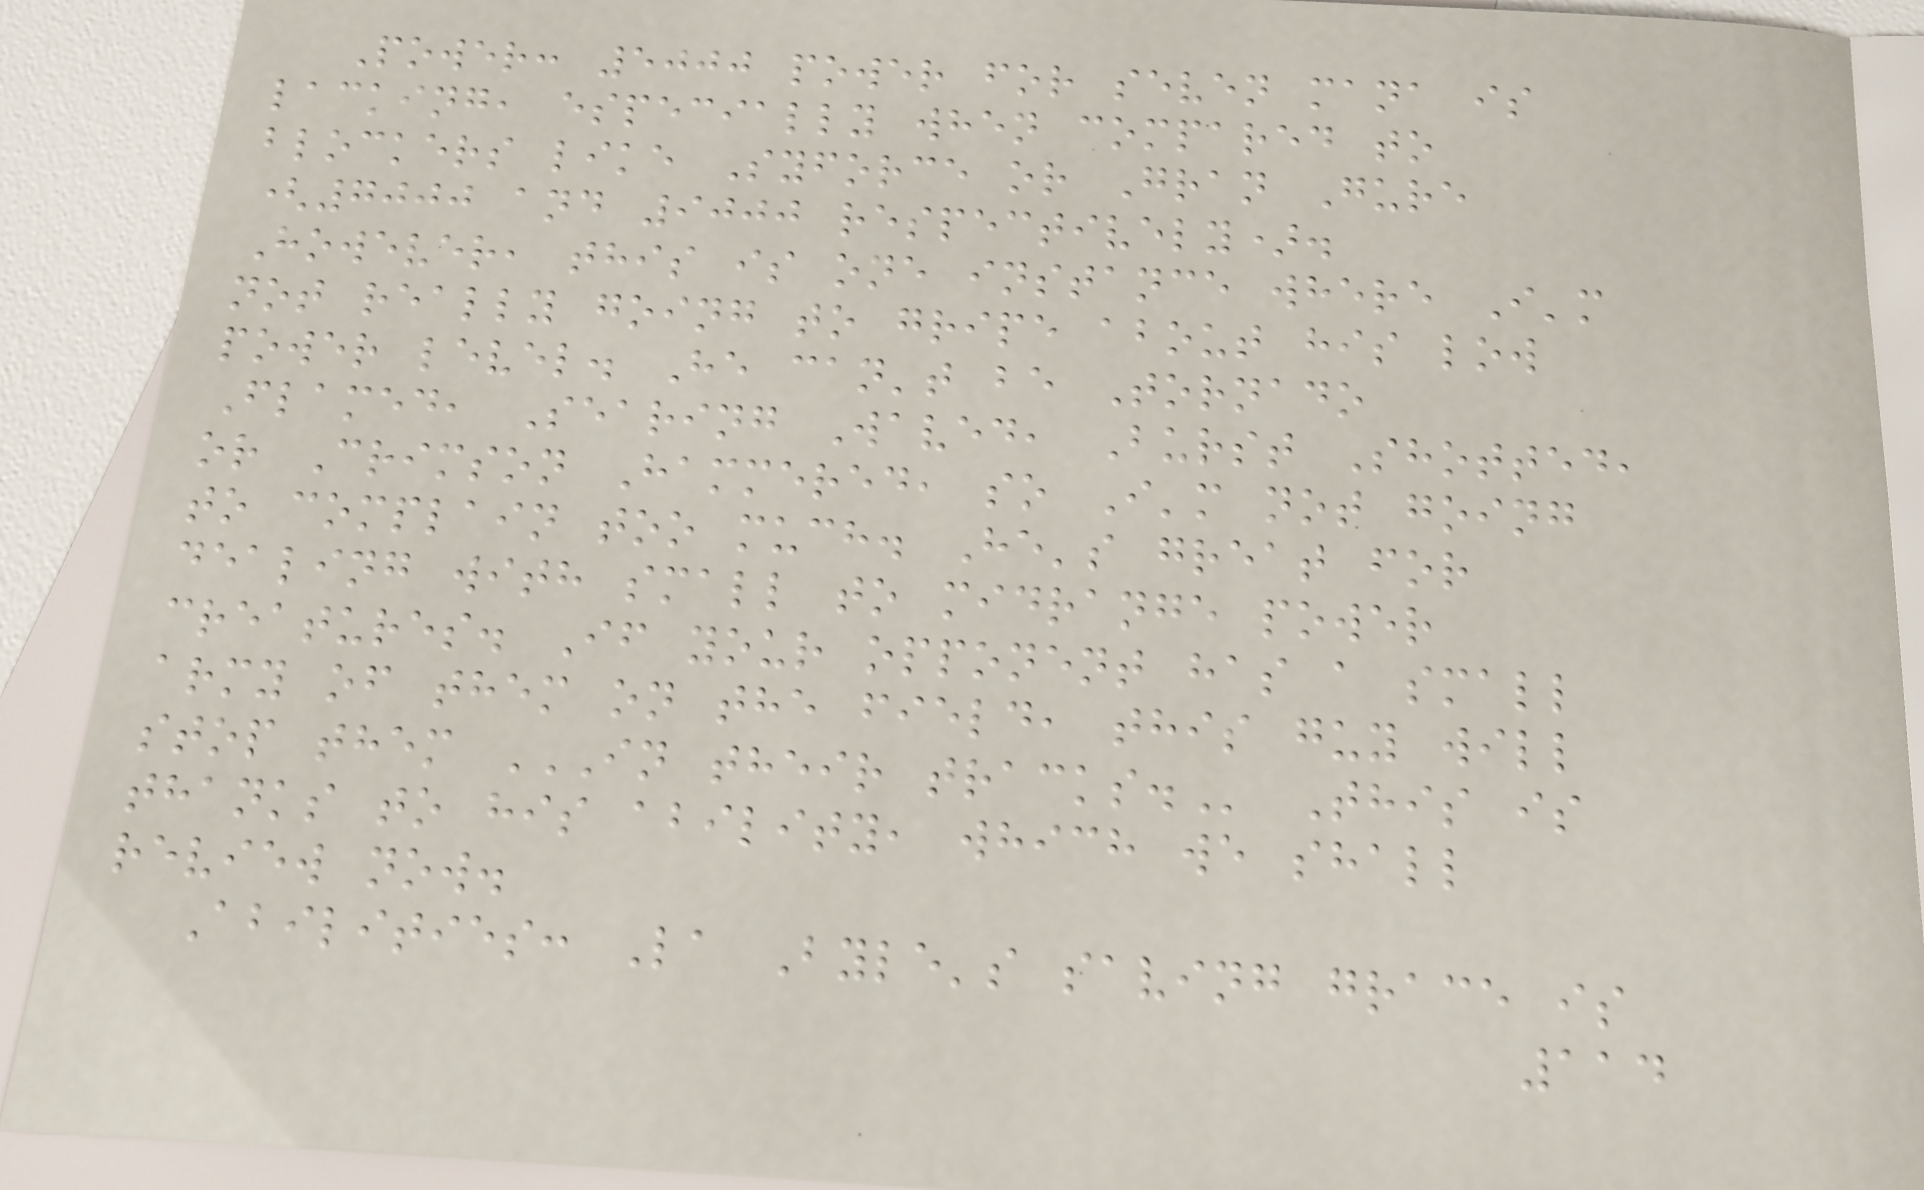Power: 5000 power for seven mana is
lacking, especially when compared to
blockers like Syforce or Gran Gure
(7000 and 9000 respectively).
However, this is one instance where I'm
not really going to gripe about his low
power level. He can't be Tornado
Flamed, Searing Waved, Burst Shotted,
or Crimson Hammered, so I'm not going
to complain too much. He's great for
dealing with small to midrange power
creatures. If your opponent has a small
army of them on the field, this guy will
stop them IN THEIR TRACKS. This is
thanks to his ability, which we shall
review now.
Abilities: La Byle's saving grace is
114
